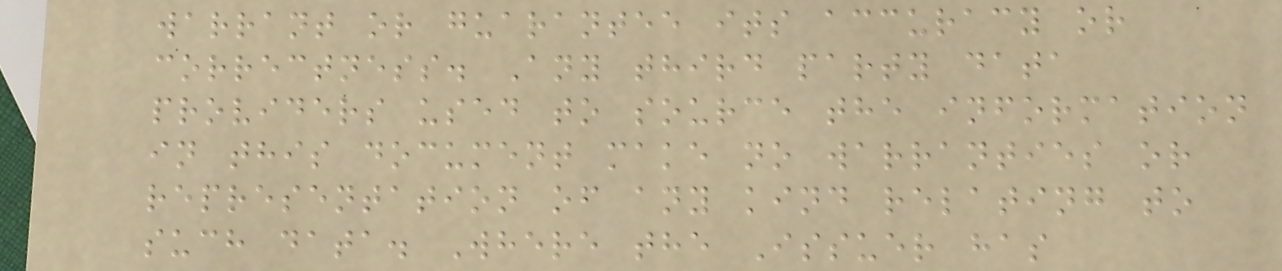warrant or guarantee its accuracy or
correctness. Any third party data
providers used to source the information
in this document make no warranties or
representation of any kind relating to
such data. Where the Issuer has
